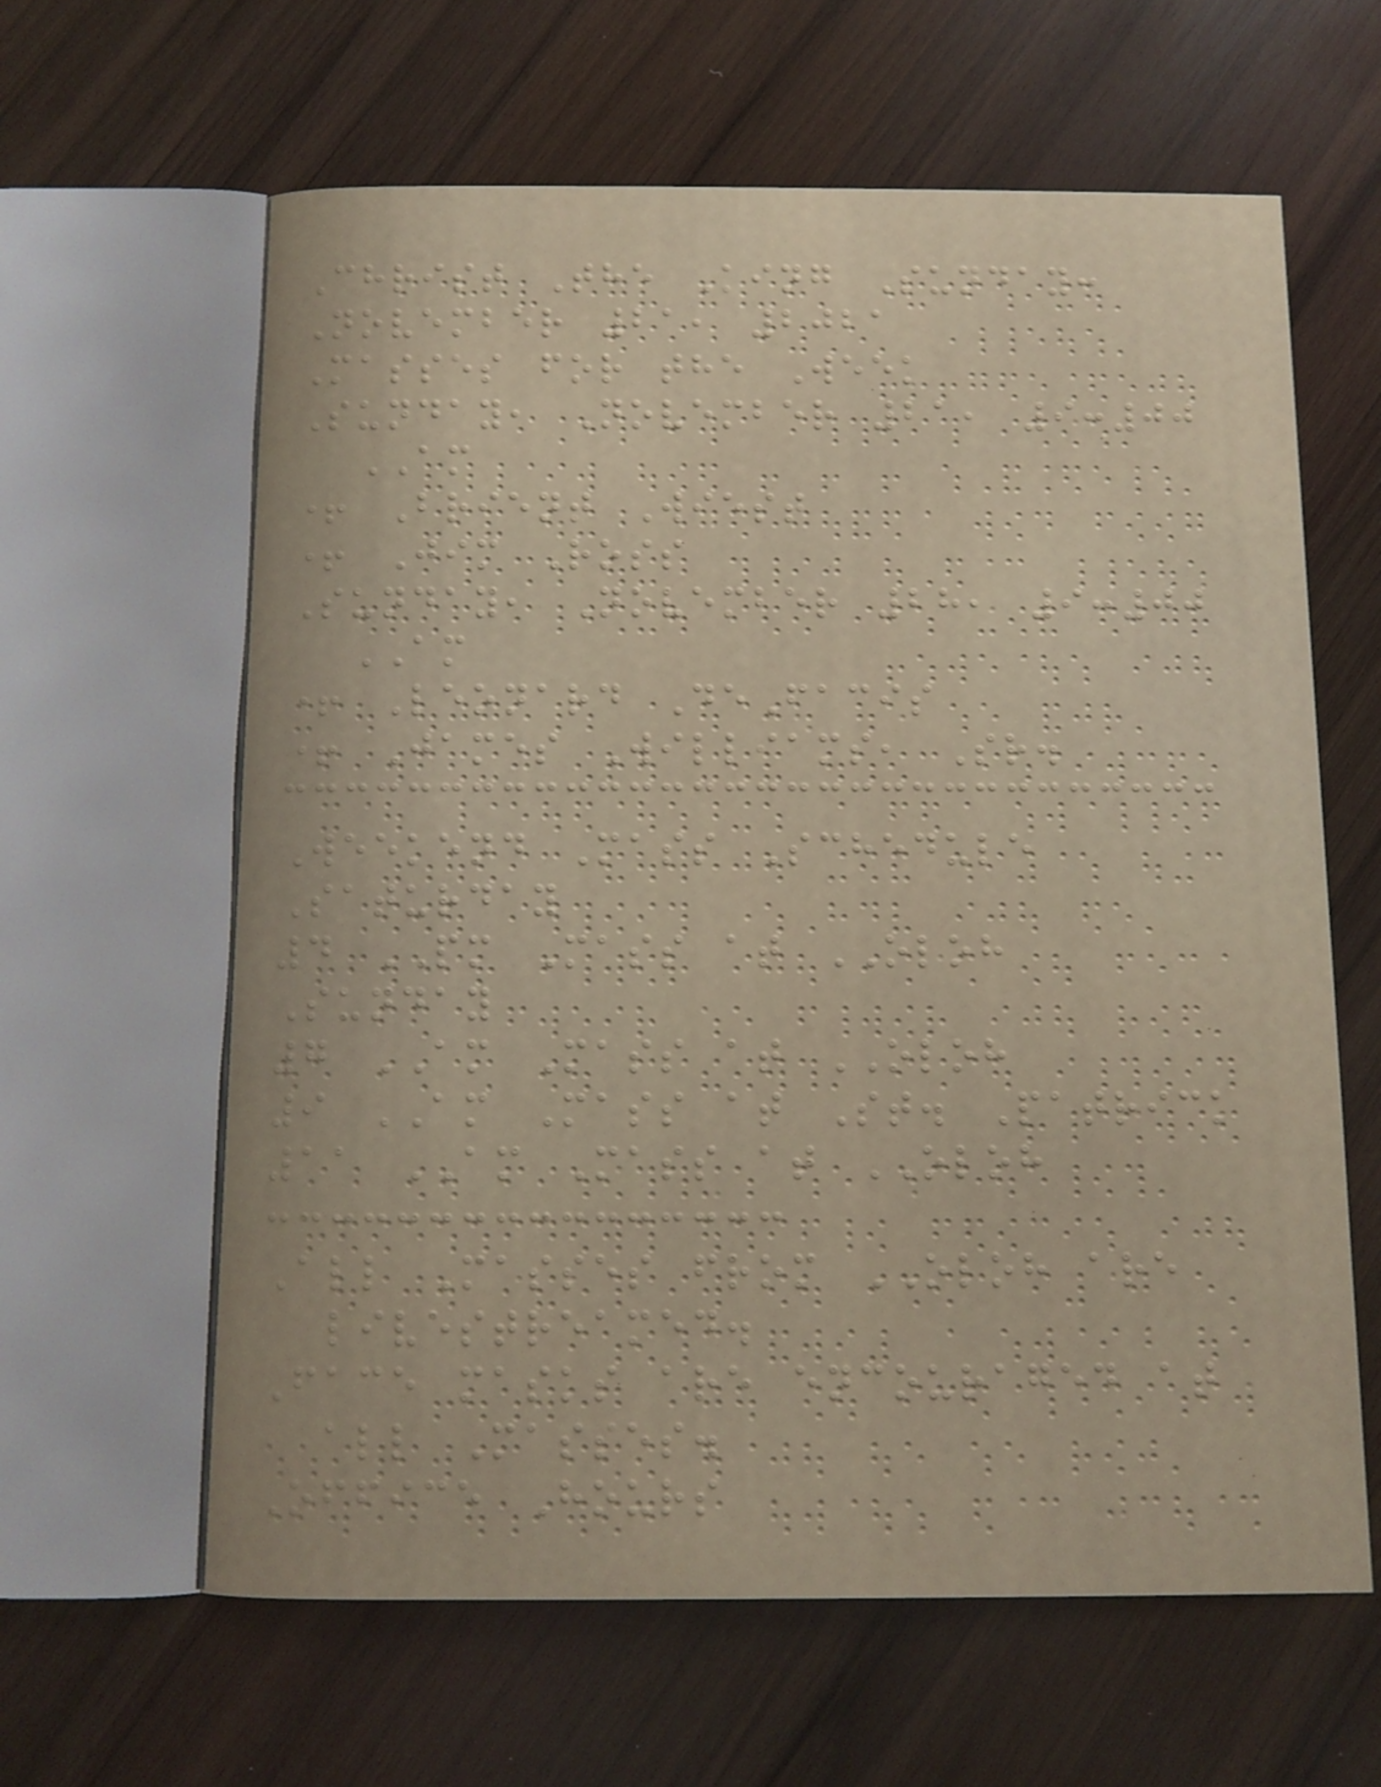Christ The King Sunday:
November 21, 2021
Masses for the Week
Sunday, November 21, 9:00
AM
+ Brient Wiest
+ Jim Ross
Sunday, November 28, 9:00
AM
+ Leonard DeFacis
+ James Williams, Sr.
Weekend Mass Schedule
Saturday
4 PM Mass at OLOH
Sunday
7 AM Mass at OLOH
9 AM Mass at St. Patrick
11 AM Mass at OLOH
All Masses from OLOH are
livestreamed.
Face masks are encouraged at
all Masses.
Office Hours
